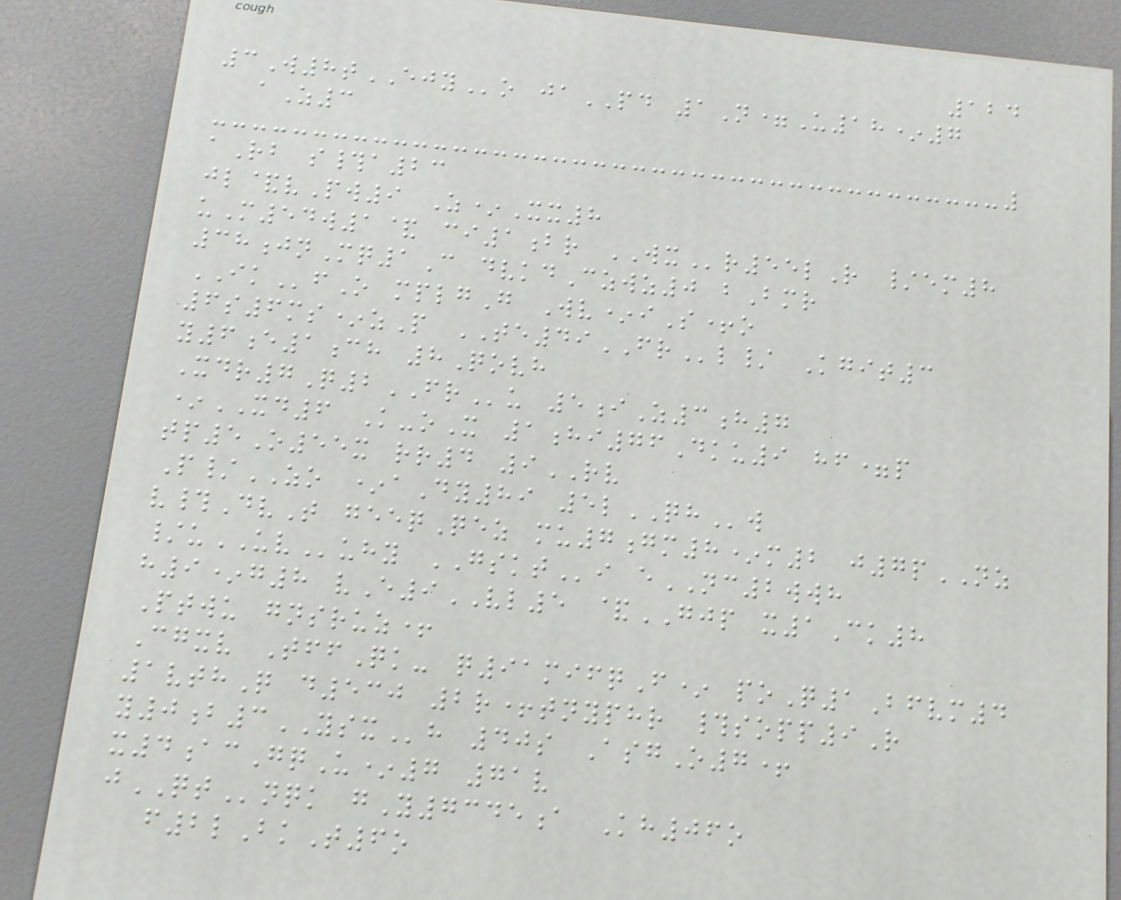124
3W8tEJYo jaPD 1N=U18*7
aZ3
aRb s#a23
jl&vPw9 Z*Xx8
uM54w1& ci1br WXr55lR /em8
38jnMq1C dvkdCzwz0 bBmr
IKfO mplgG Wv*iS+o
6s6ms*zP TE49FRl/ Kgit3
y6e1ch 8Qovh
Xdr7Q2FRu 5iZ3h7
*XD6 K-oX 1hi76Dku9 hf=p
tp5O55x rr4 9RV
P/ZO *aDy89 5lQHw
v#DvT geeqQez mu7gm8*m2 j7pNZ
/uUVuhy GSKTi eNC2wwh
h9*g8 vE9VL5 &GJP x1Ck8
Ptwu gnsruz+
Cgxv TffQk- q91mifqF* poQ1Bfvm4
1vthQ d530 2r+tnyphr #sopp9R
y0b3YSXh 40s AsgO7+
x4acGqU*7 71v
jQTnqk gY7345a Kh06o
f2lBkT6o
